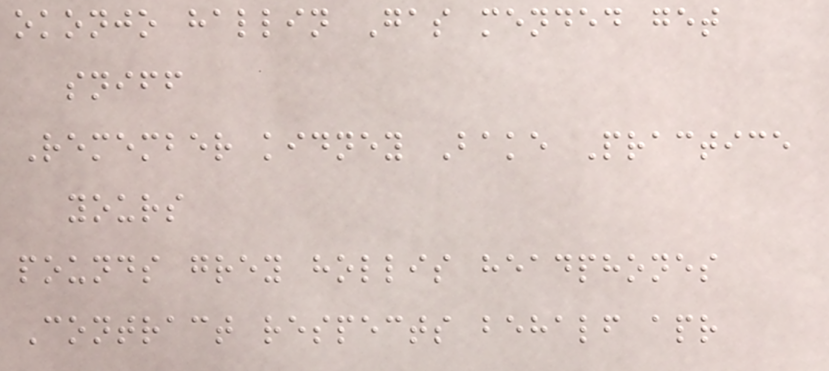okonjo hallin Gas mended get
sniff
Remember kidney Bake Practice
yours
pounds grey hollis headphones
Contract respects behalf apr
